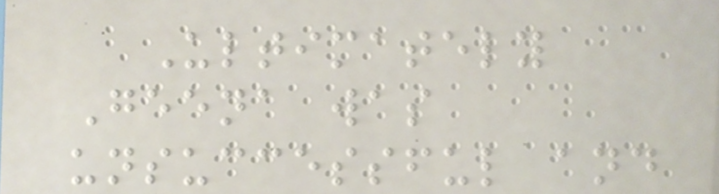Ultimately
Geena was
unsuccessful and
